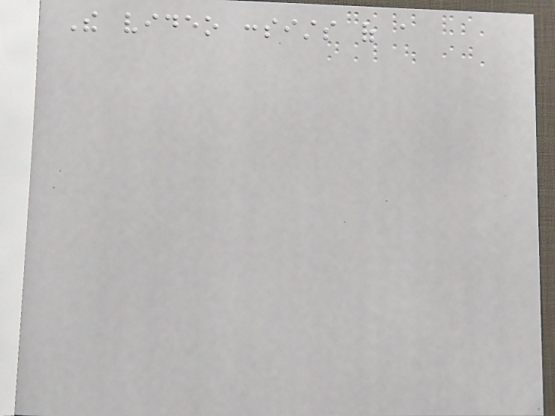The video consists of a
